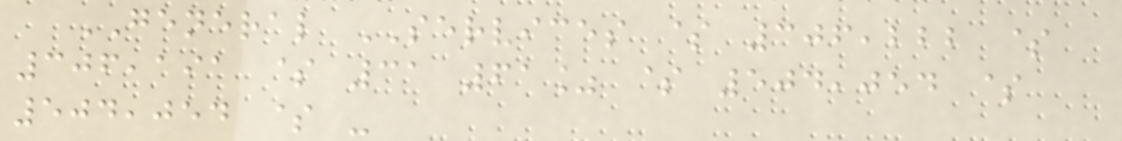GENERAL SERVICES $ 306,222 $
306,191 $ 31 61% $ 504,054 $
504,054 $ -
